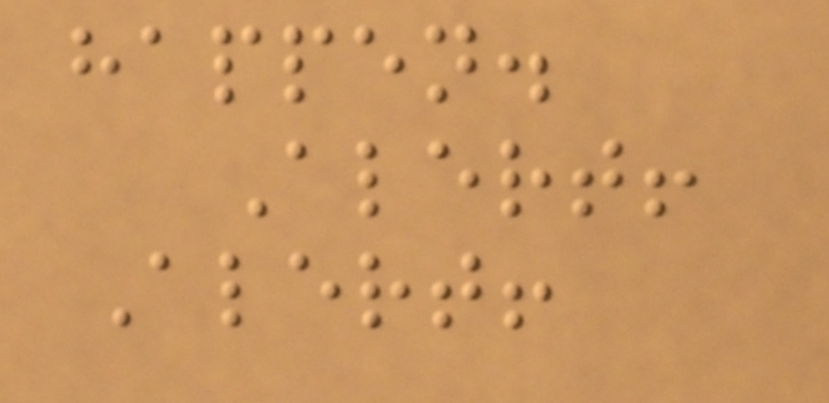happen.
Alert!
Alert!
